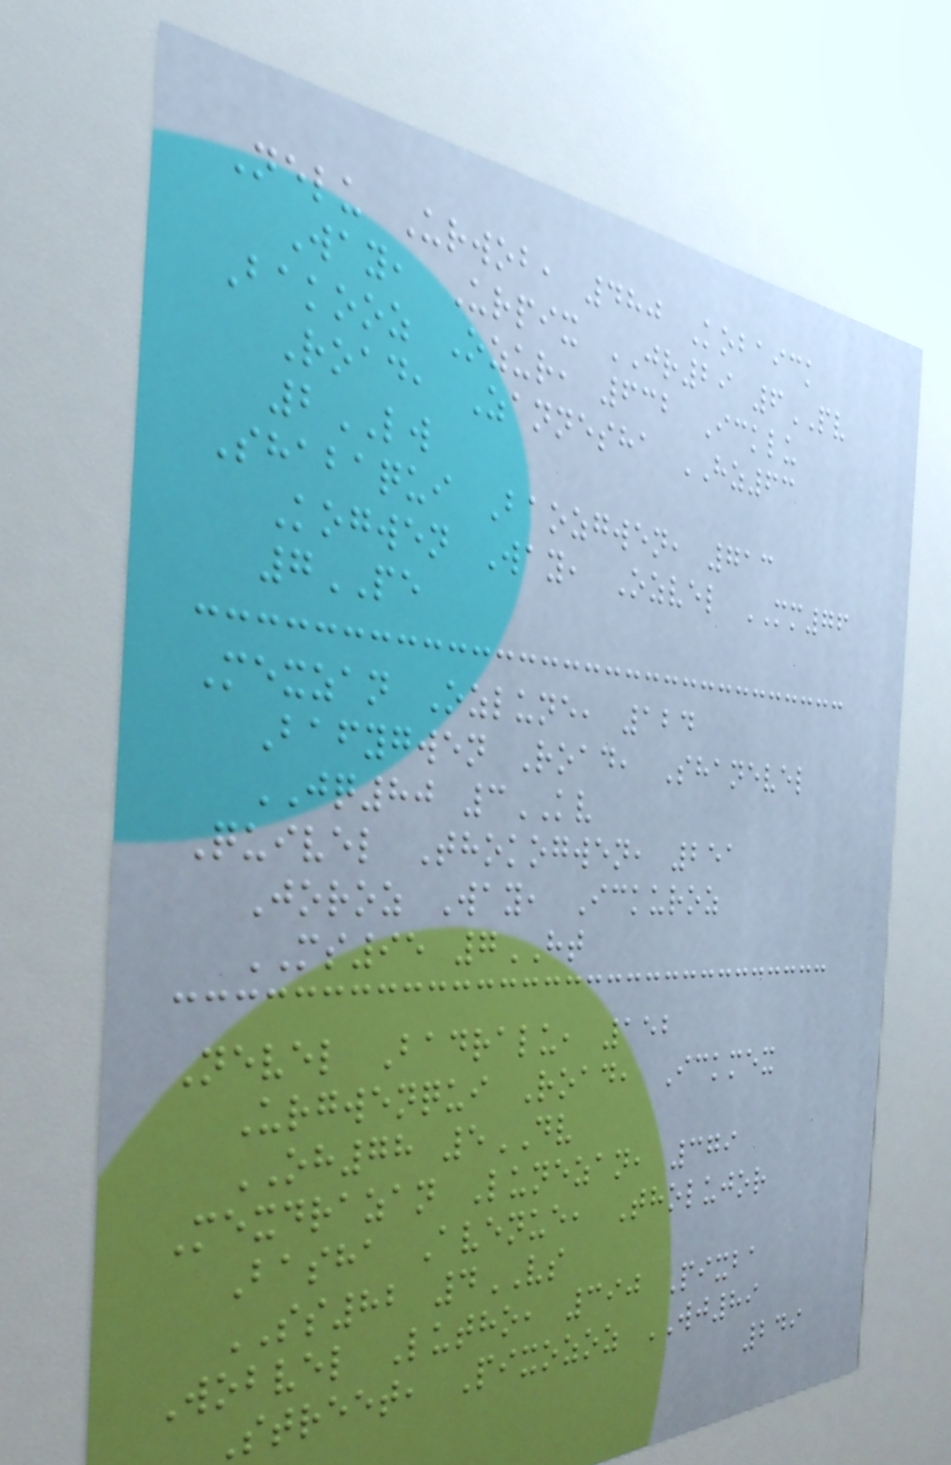Nelu Urwob, 480 Kobaick
Way, Urpix JR29 6PV
Bakooz Ozur, 632 Icklu
Road, Zannesha HZ63
2LW
Shabaqui Baozgwen, 713
Kogwen Way, Ozvel MM76
7PE
Mexzan Ozlune, 124
Bafygwen Road, Shanevel
JQ80 3KV
Quivel Thokogwen, 251
Joroz Way, Ickuroz
MS95 7HT
Nevel Badralu, 152
Urgwenqui Road, Ickmex
OH78 5DV
Mexdrazan Lunezan, 379
Basha Avenue, Tholujor
SS82 4VS
Wobvel Lutho, 390 Pixba
Street, Pixozoz WJ89
249
